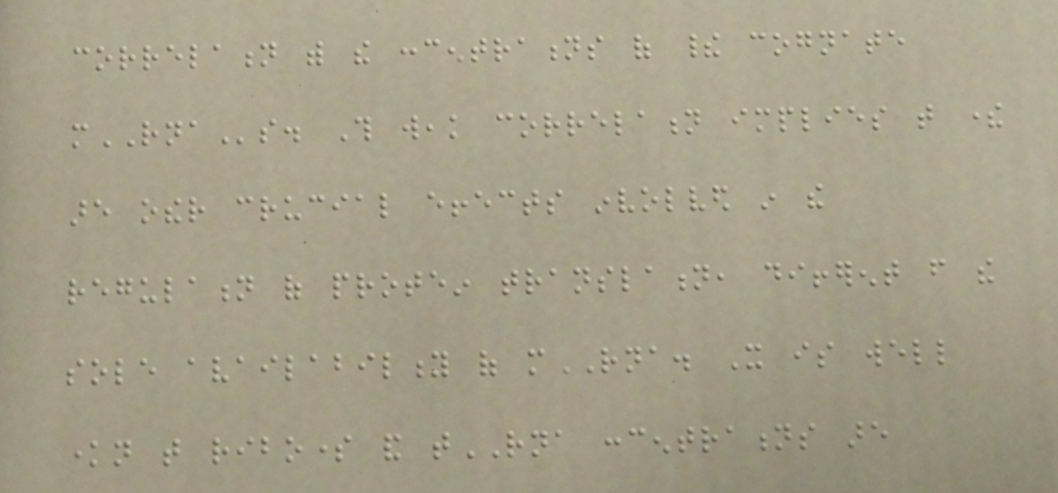correlation with the concentrations of their cognate
mRNAs. This weak correlation implies that there
are other crucial effects involved in the
regulation of protein translation, different from the
sole availability of mRNA. It is well
known that ribosome and tRNA concentrations are
